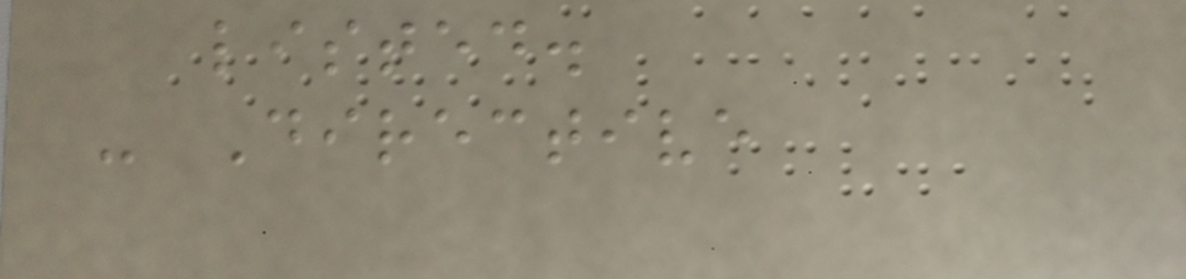listed.
- Directive
